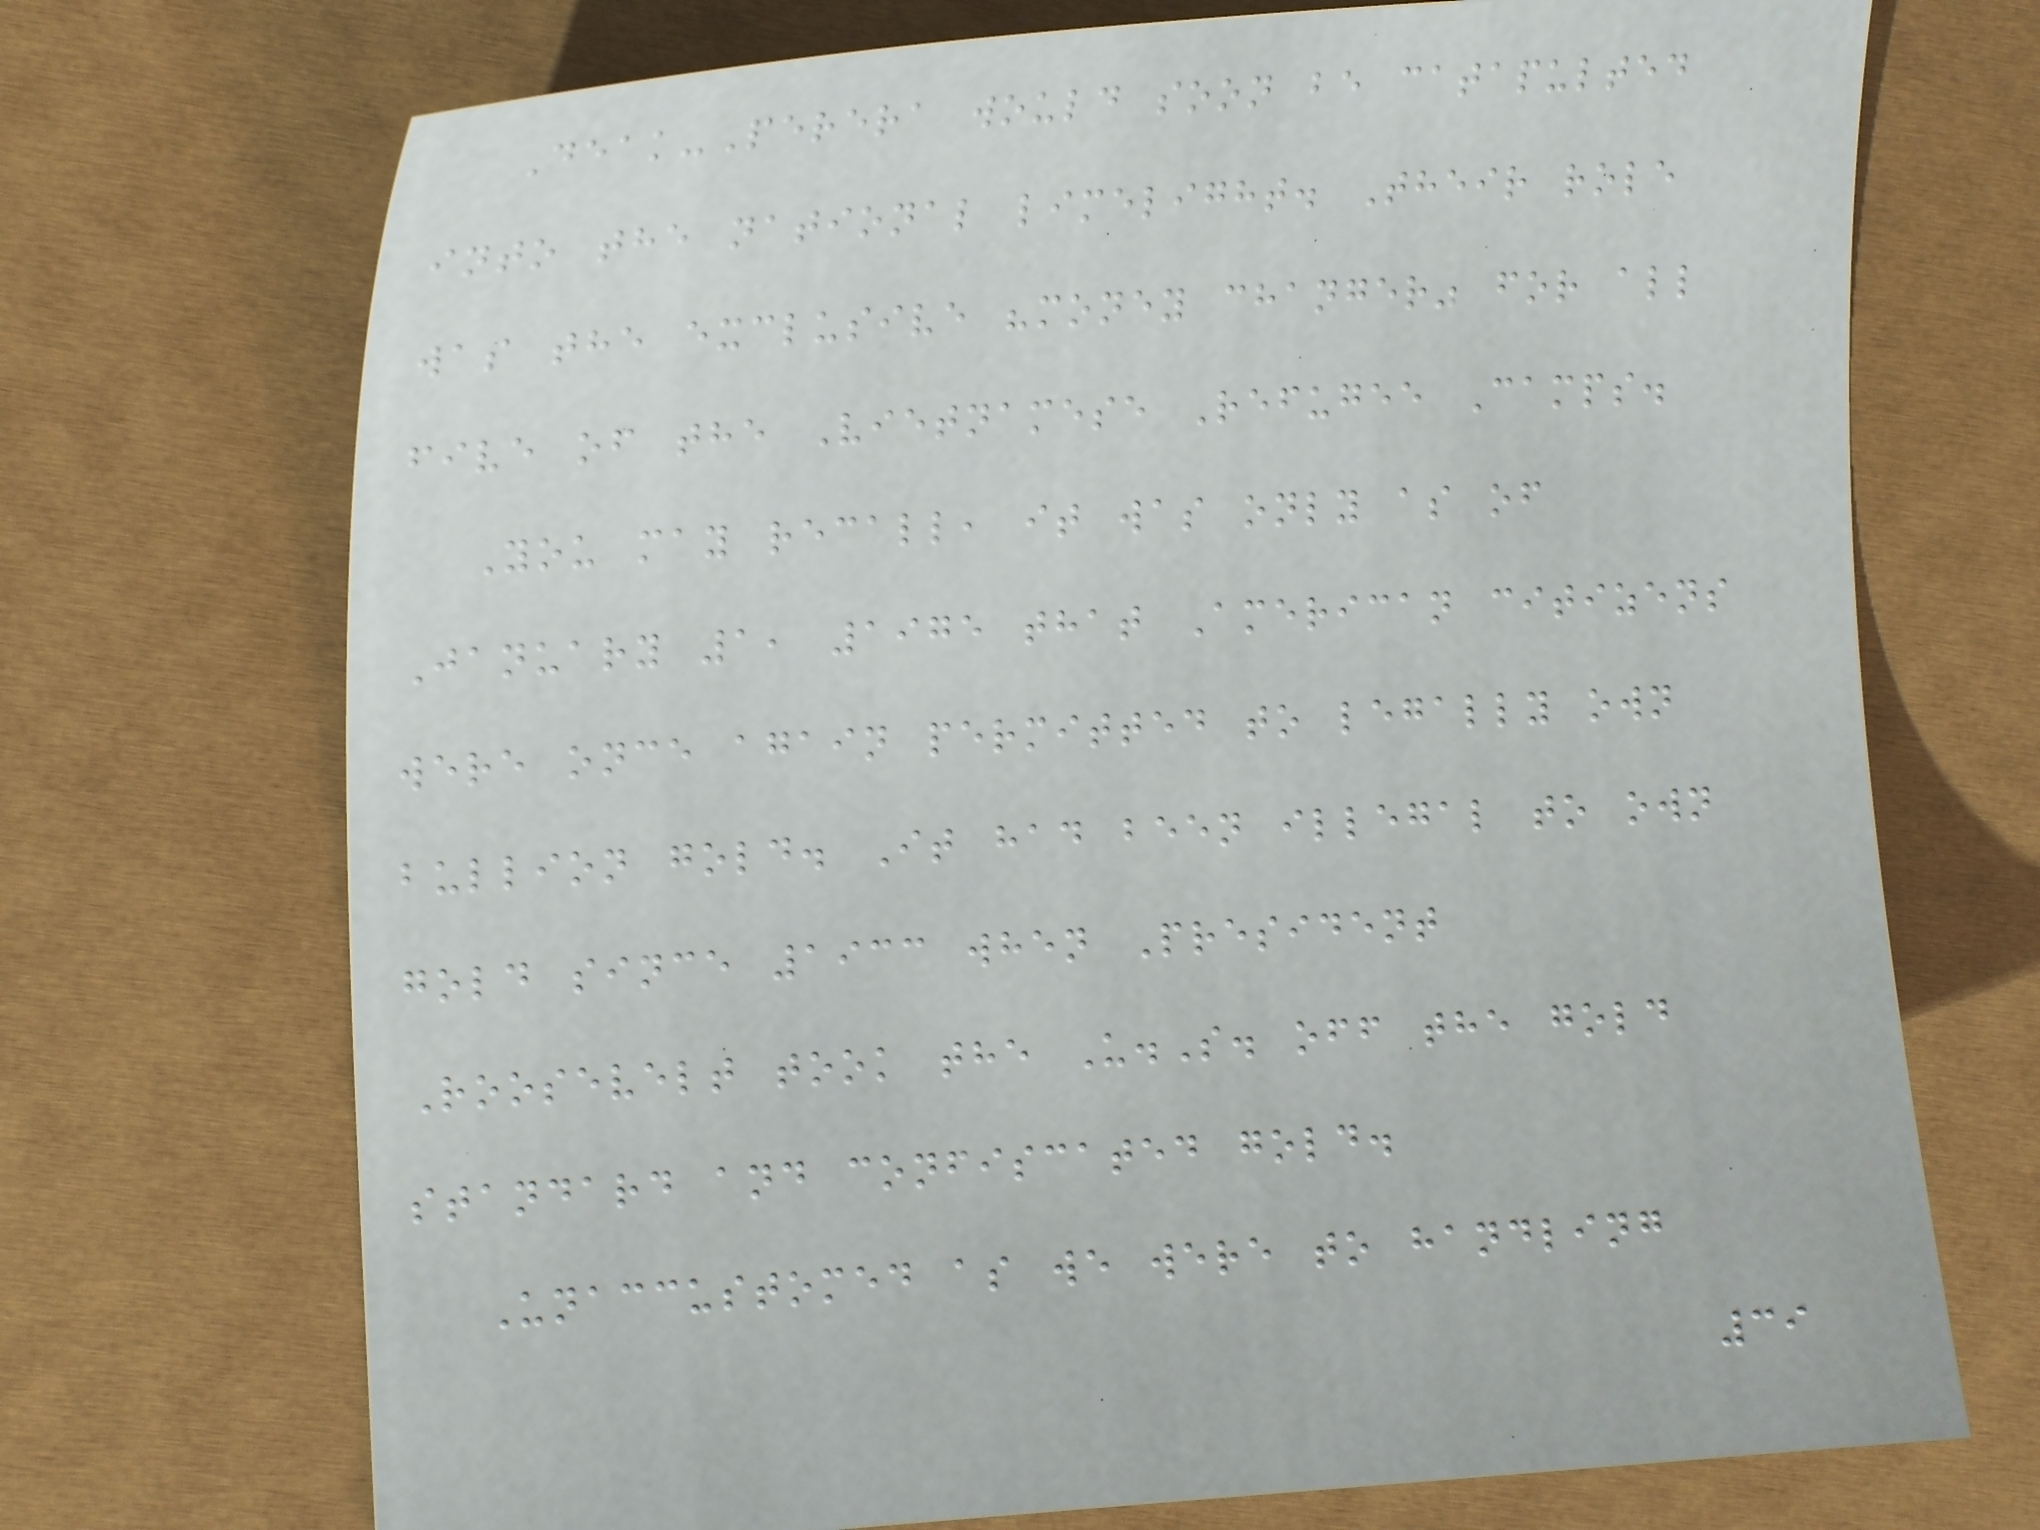Deak-Perera would soon be catapulted
into the national limelight. Their role
was the exclusive "money changer" for all
five of the Vietnamese Refugee Camps.
You may recall, it was only as of
January 1, 1975 that American citizens
were once again permitted to legally own
bullion gold. It had been illegal to own
gold since 1933 when President
Roosevelt took the U.S. off the gold
standard and confiscated gold.
Unaccustomed as we were to handling
39
